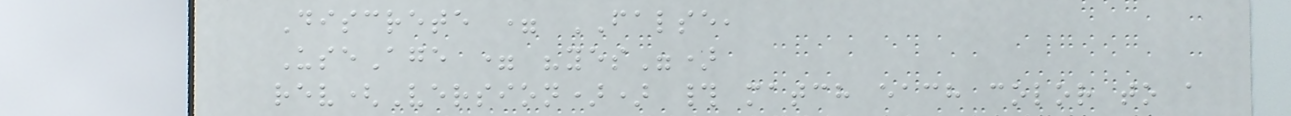Discrete = FALSE,
UseAge = "yes")
rev(Version)) # match each color to a
